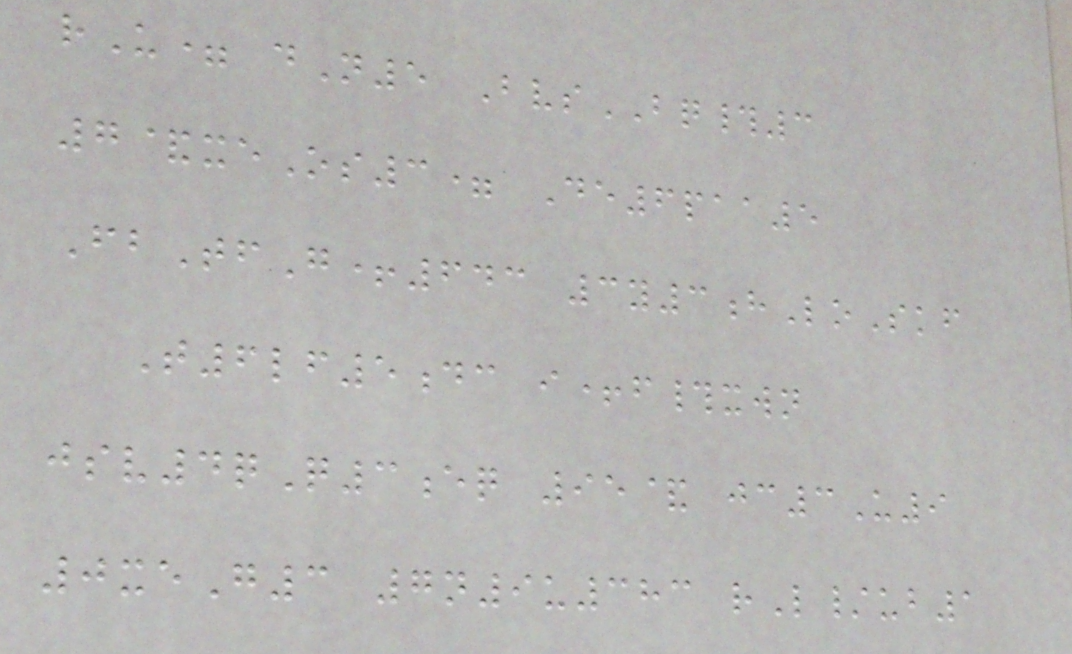rU= dN5 BvsBQ#3
7&xeOs3= De6paa5
FbTfG+643 3y3hLoSkf
T6lf5dc i+f#xwn
jsv4qQ3eq 95& jc3U9
0xeG3 7n9u383 rL/ub1
